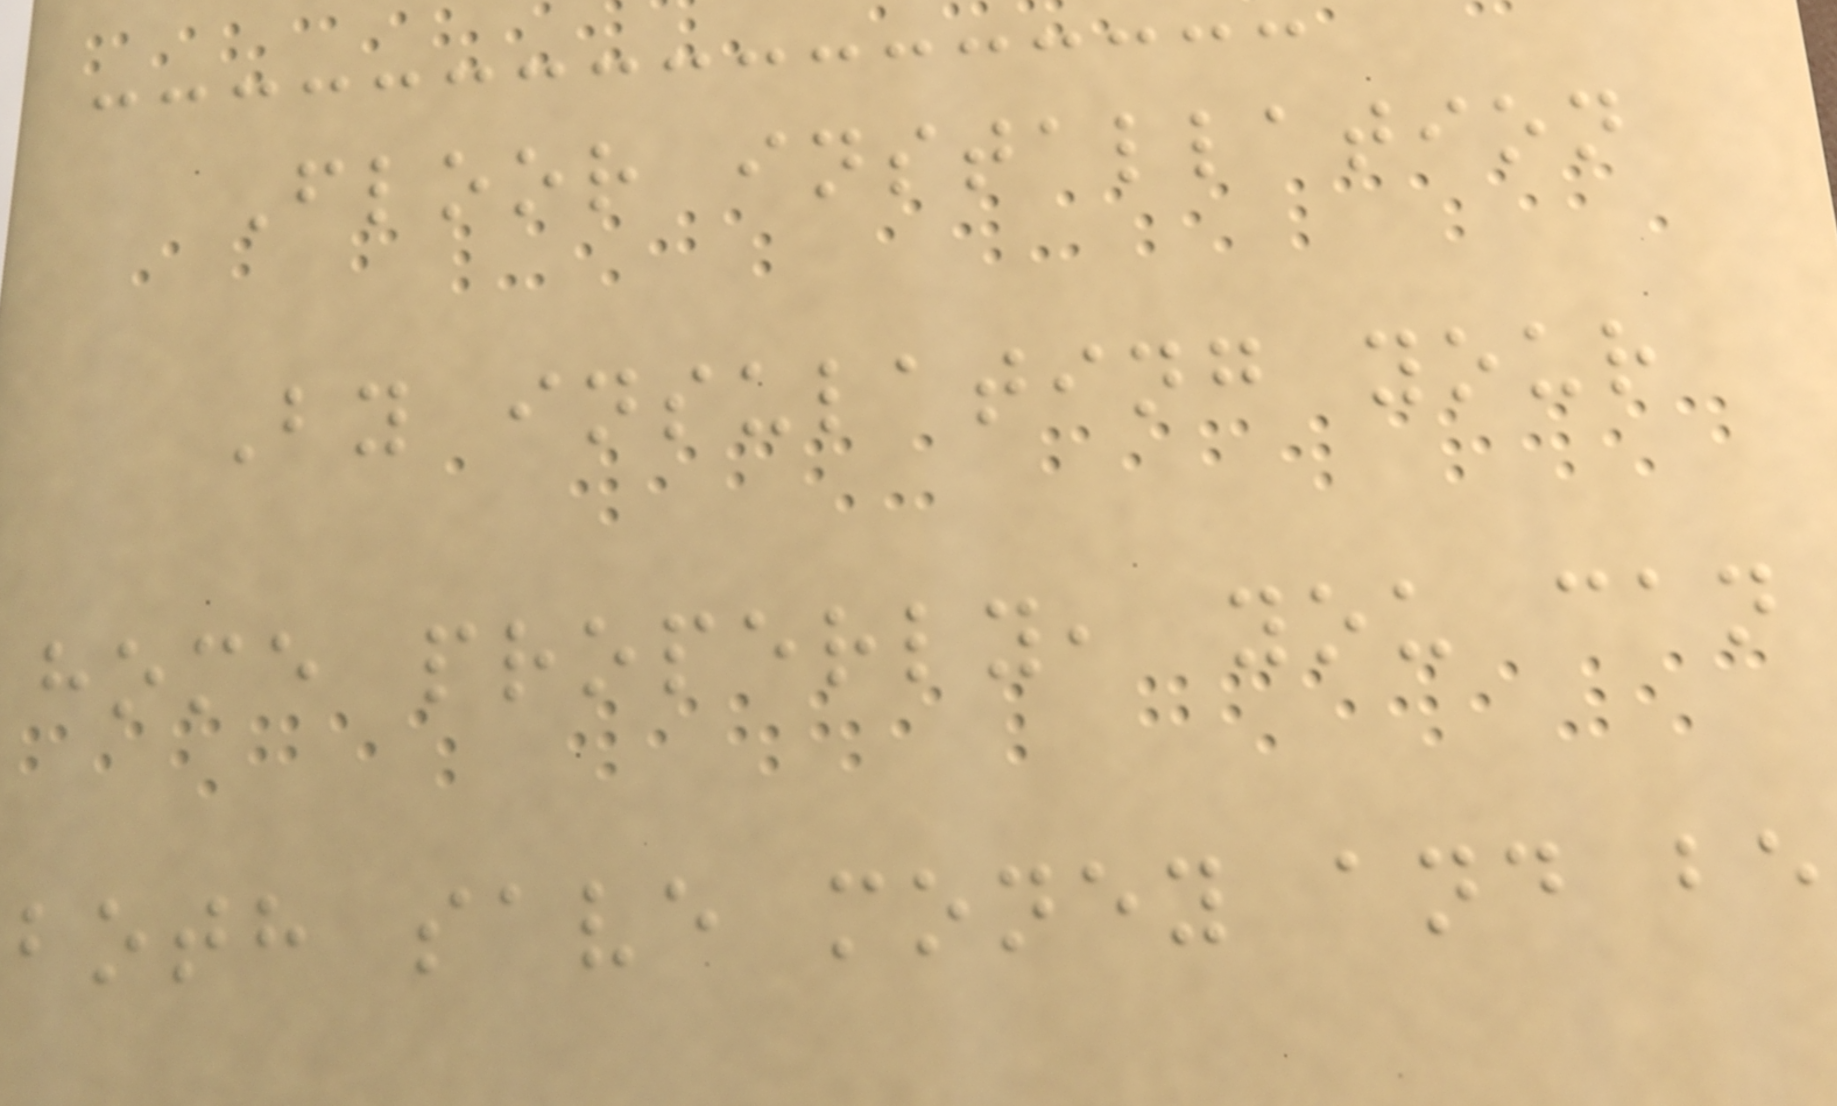Floor installation
By insulating your
home properly, you can
both save money and be
